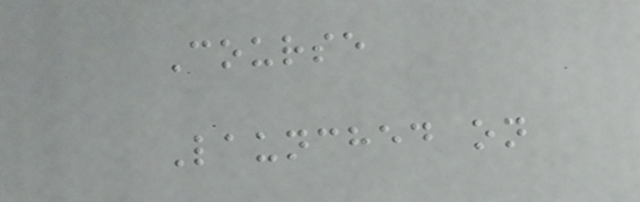Course
Launched on
